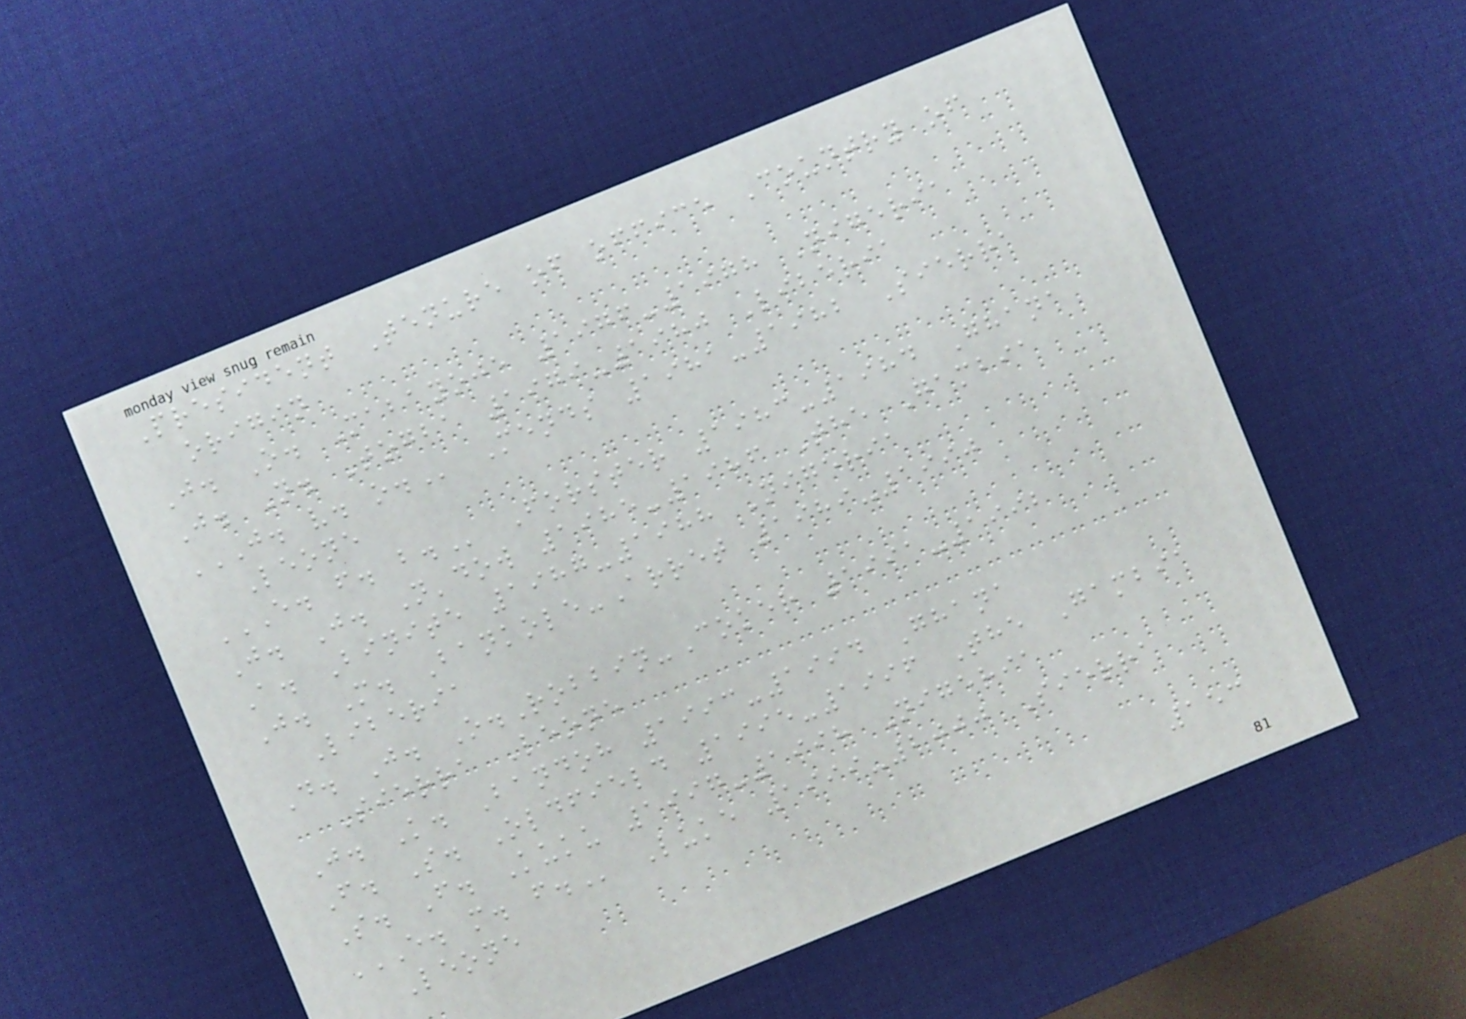President Tenure of office Country of
origin
J. O. Mabayoje 1976-1978 Nigeria
J. N. Togba 1979-1980 Liberia
J. V. O. Mends 1981-1982 Sierra
Leone
E. F. B. Forster 1983-1984 Ghana
J. J. N'dow 1985-1986 The Gambia
A. Binite 1987-1988 Nigeria
J. M. Bankole-Arret 1989-1990
Liberia
D. J. O.Robbin-Coker 1991-1992
Sierra Leone
J. K. Bandoh 1993-1994 Ghana
F. S. Oldfield 1995-1996 The Gambia
S. F. Kuku 1997-1998 Nigeria
E. M. F. Luke 1999-2000 Sierra
Leone
153
